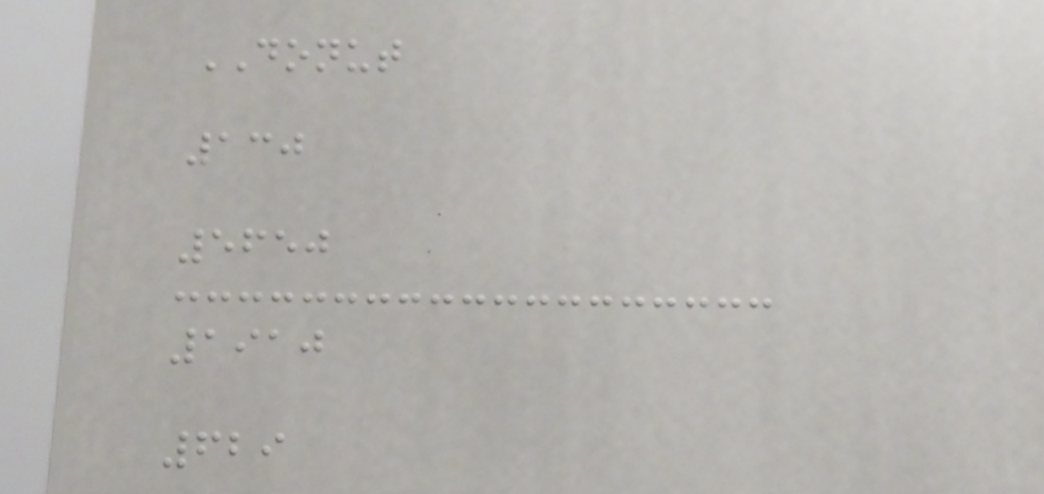DONUT
130
5650
1910
629
